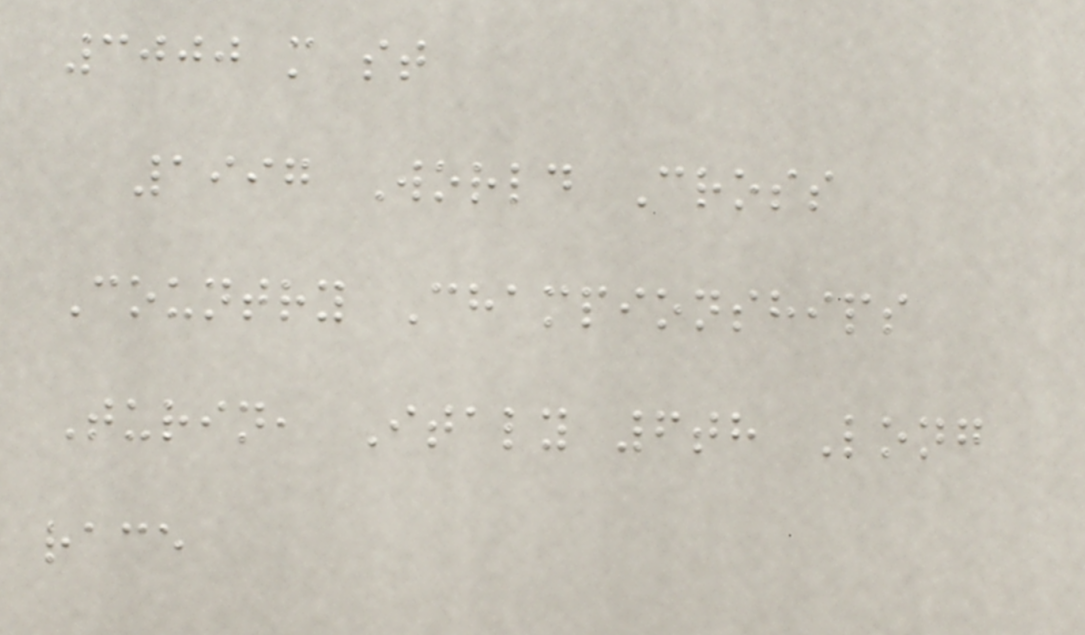3000 m st
1997 World Cross
Country Championships
Turin, Italy 6th Long
race
